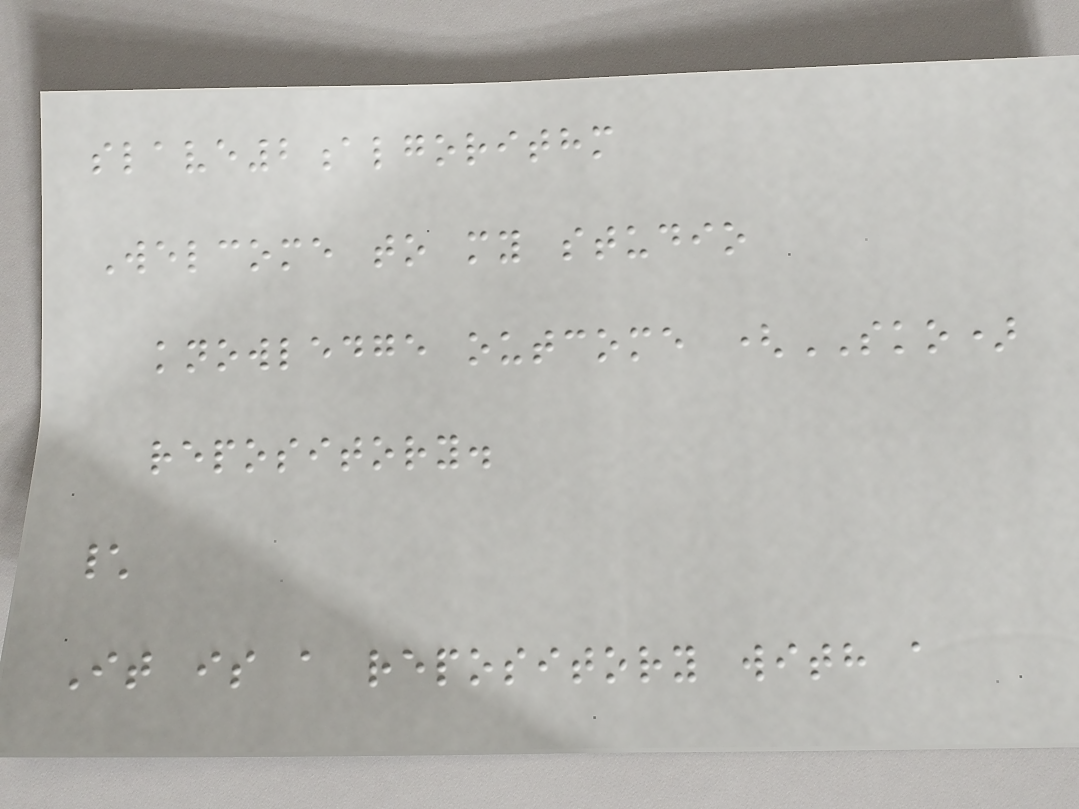slave2algorithm
Welcome to my studio
knowledge outcome (SKO)
repository.
\
It is a repository with a
